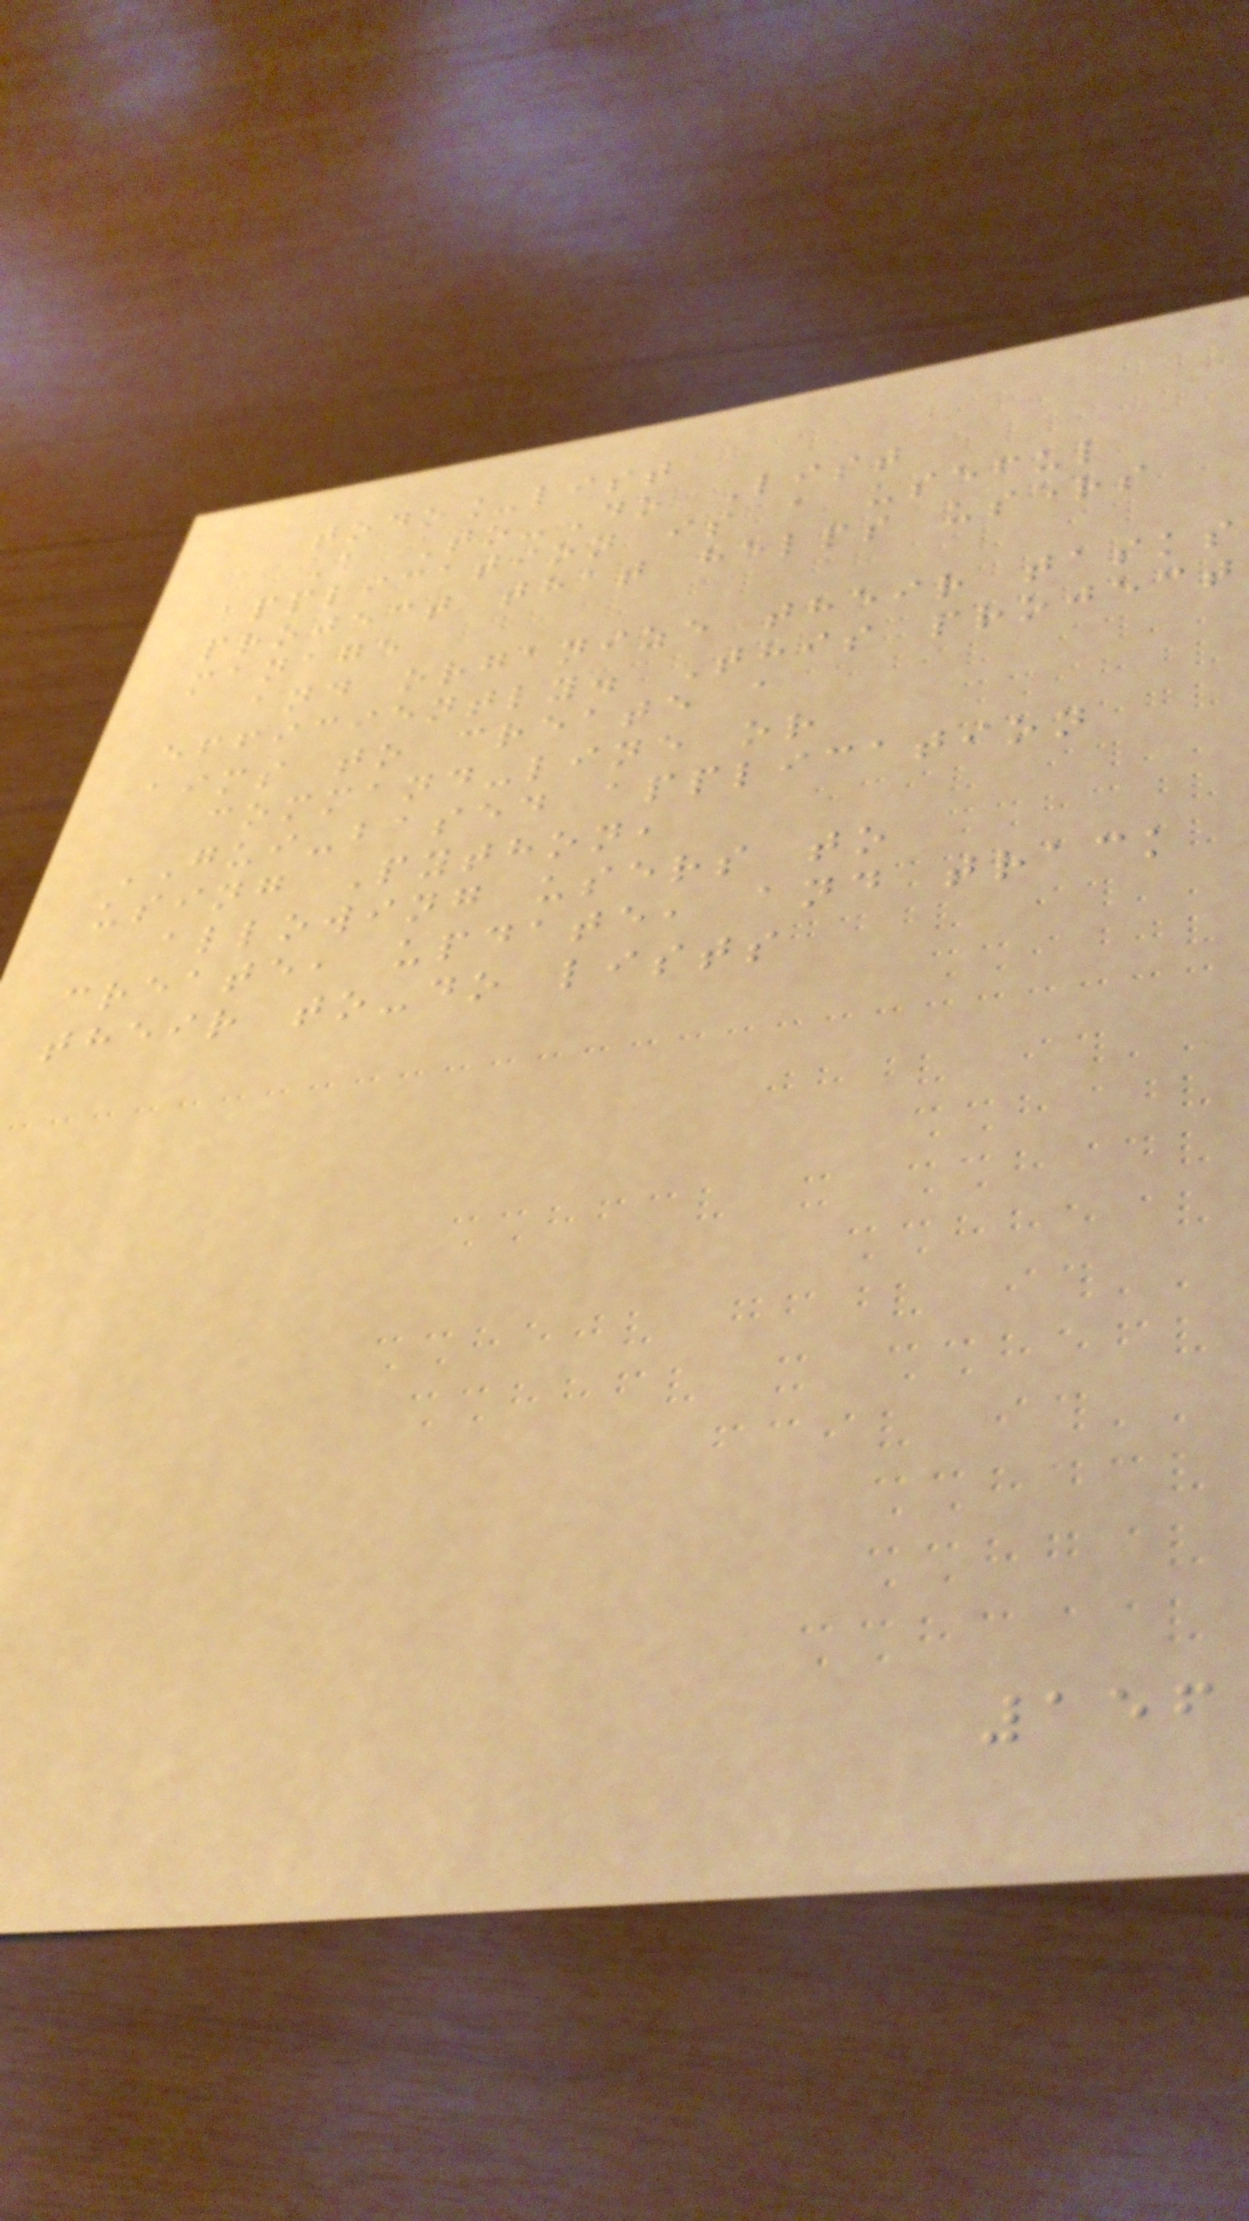todo_list
A To-Do List
application is a useful
project that helps users
manage
and organize their tasks
efficiently. This project
aims to create a
command-line or
GUI-based application
using Python,
allowing users to
create, update, and track
their to-do lists
156
